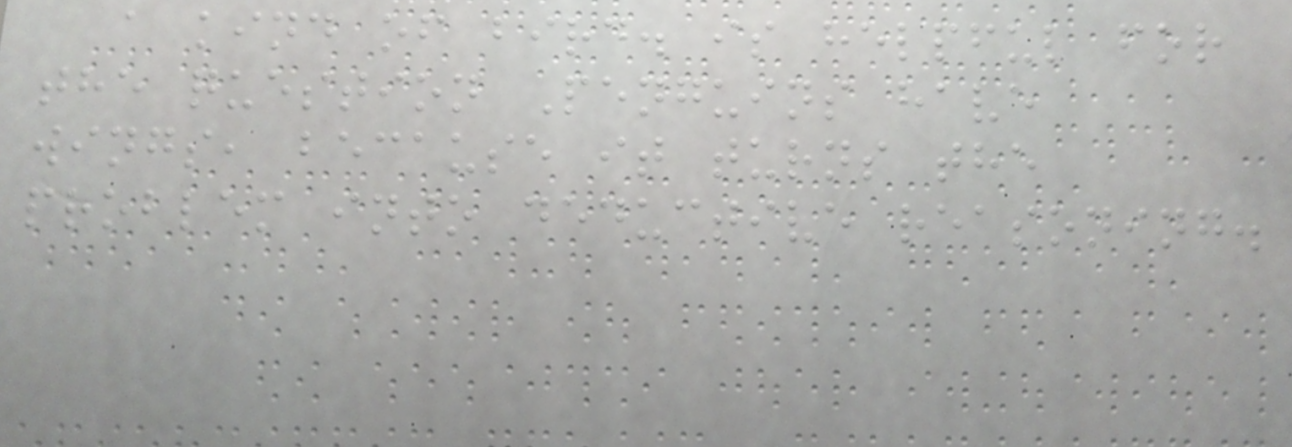a kind of bird. is helpful for
the question Penguins have
wings, because it turns the
problem into deductive reasoning.
